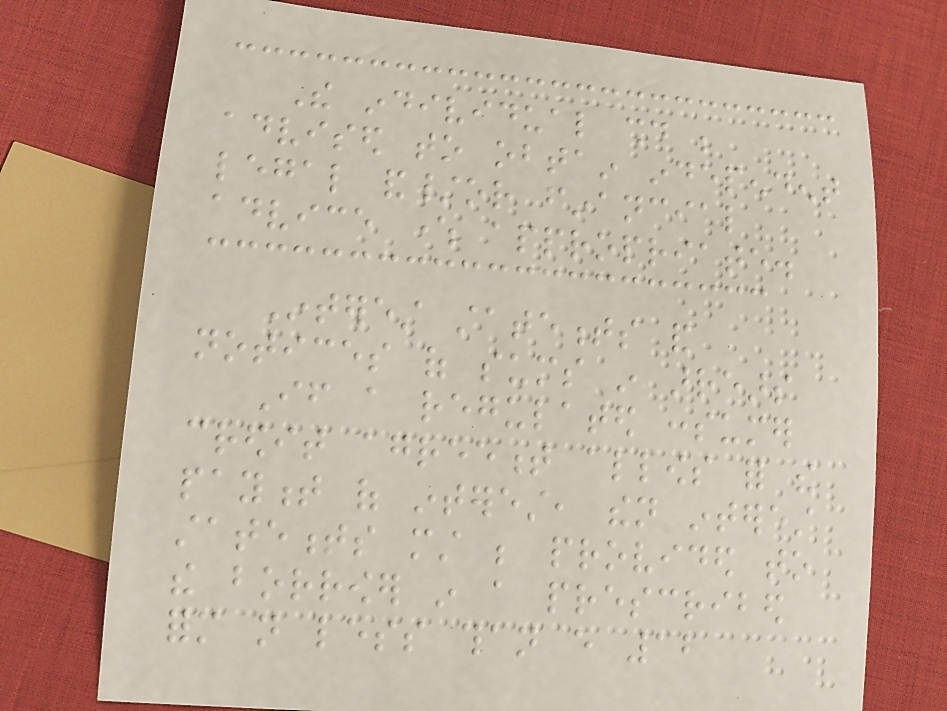The individual should be
advised to obtain independent
legal and/or financial
advice where appropriate.
Interest statements and
notices of sums in arrears
If a regulated consumer
credit agreement allows for the
payment of interest, then interest
statements must be provided to
the borrower in a prescribed
form not less than every 12
